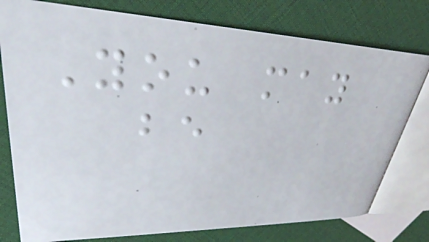You may
be
